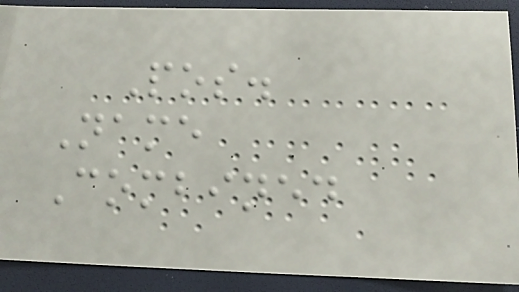Pos.
Name
Combined
